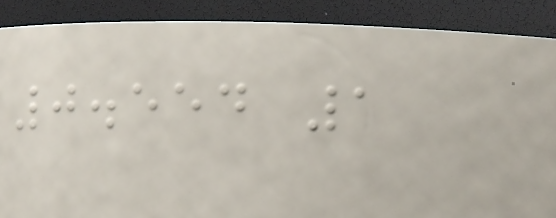0.554 1
